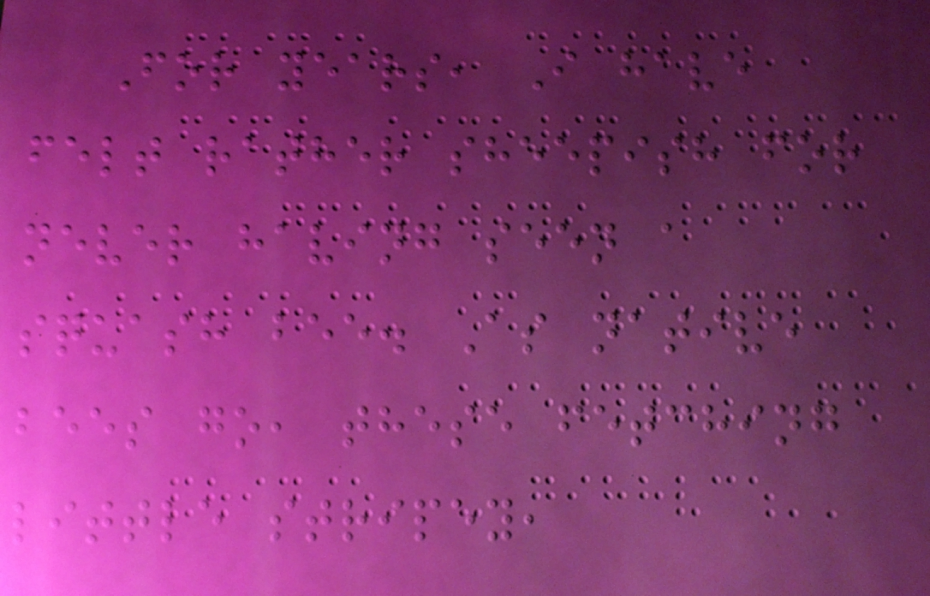For years, I have
felt rather sheepish for
never having seen a
squash bee. As native
bees go, these fetching
little stripey,
